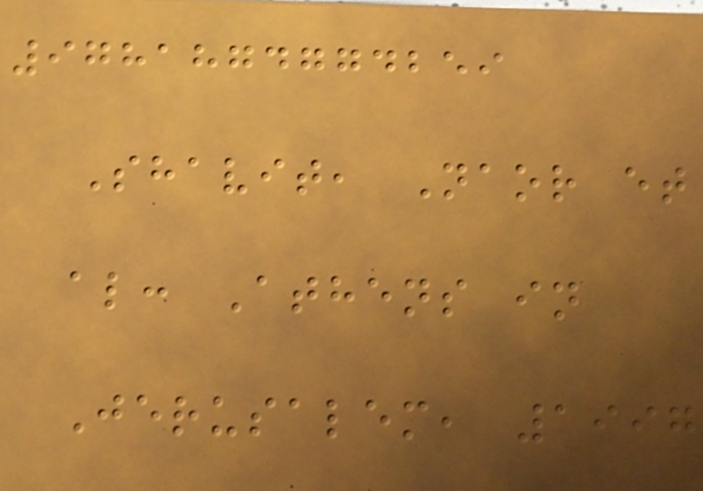9781874774259
Shavit, Naor et
al: Athens in
Jerusalem, 1997
